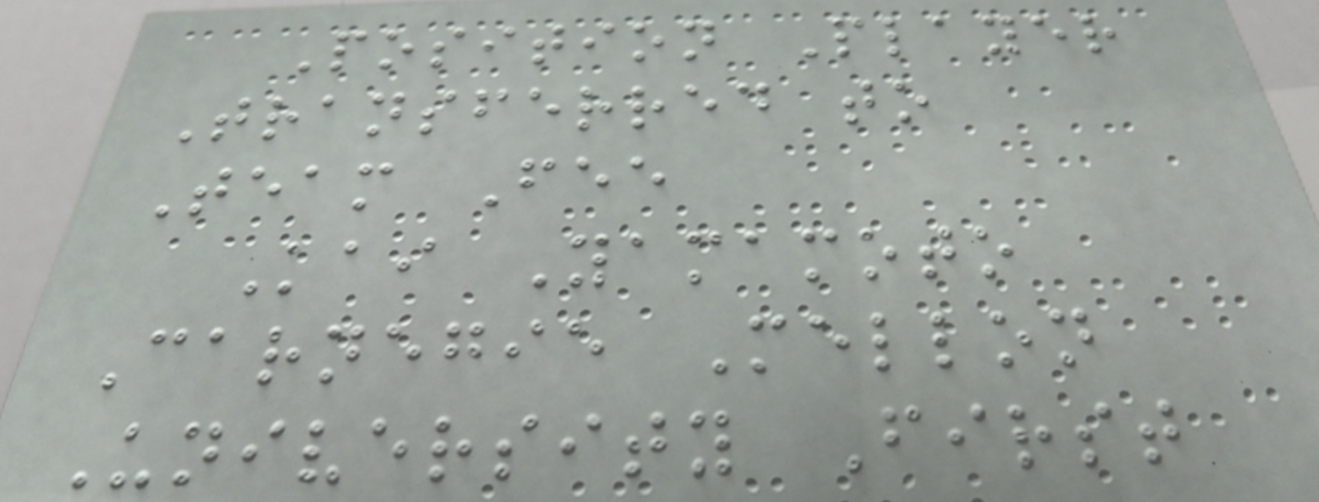Position Player
Transferred to
Team Fee
Kai Yamamoto
Carnegie Mellon
University First
